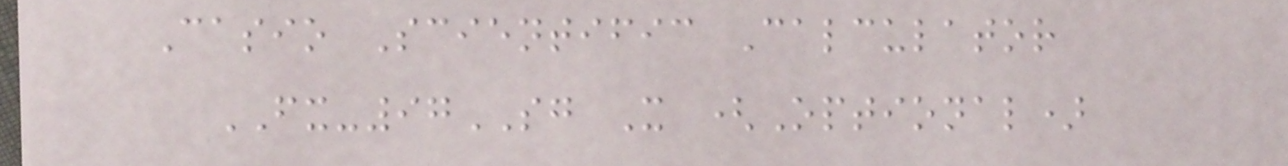Casio Scientific Calculator
FX-97SG X (Optional)
